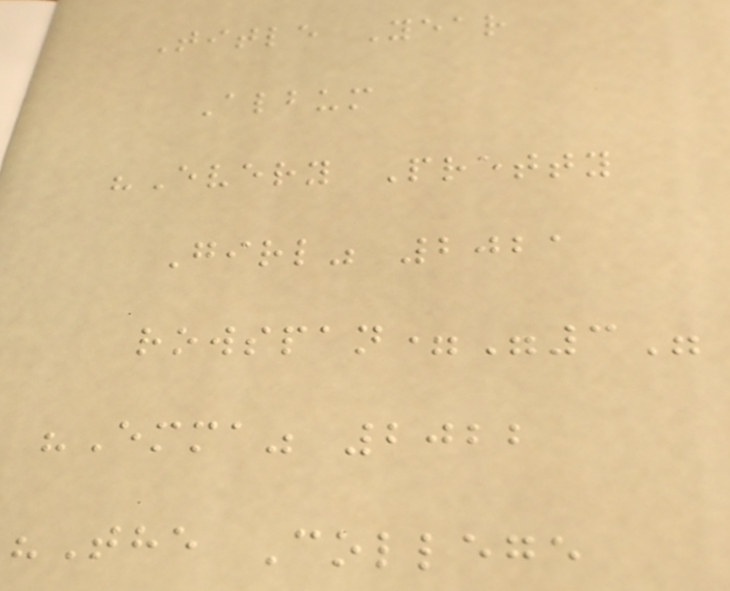Title Year
Album
"Every Pretty
Girl" 2021
rowspan="3"
"Emma" 2022
"The College
